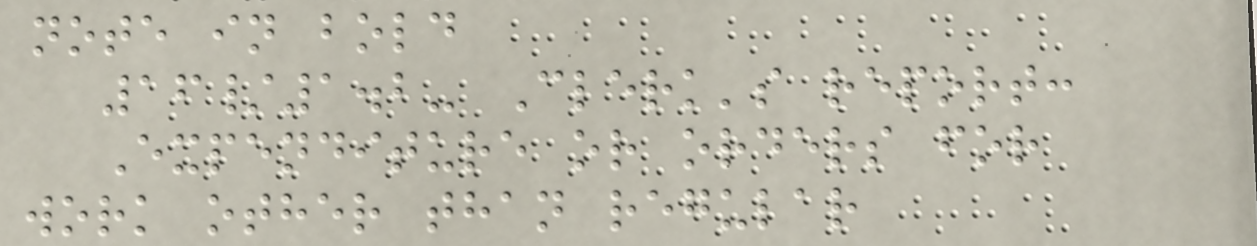note in bold
16/1.2- Clerk's report:
Expenditure or orders for
work other than regular
